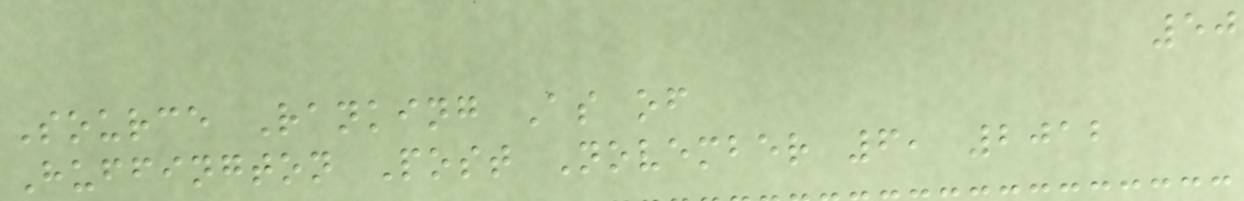50
Source Ranking As of
Huffington Post November 6, 2012
